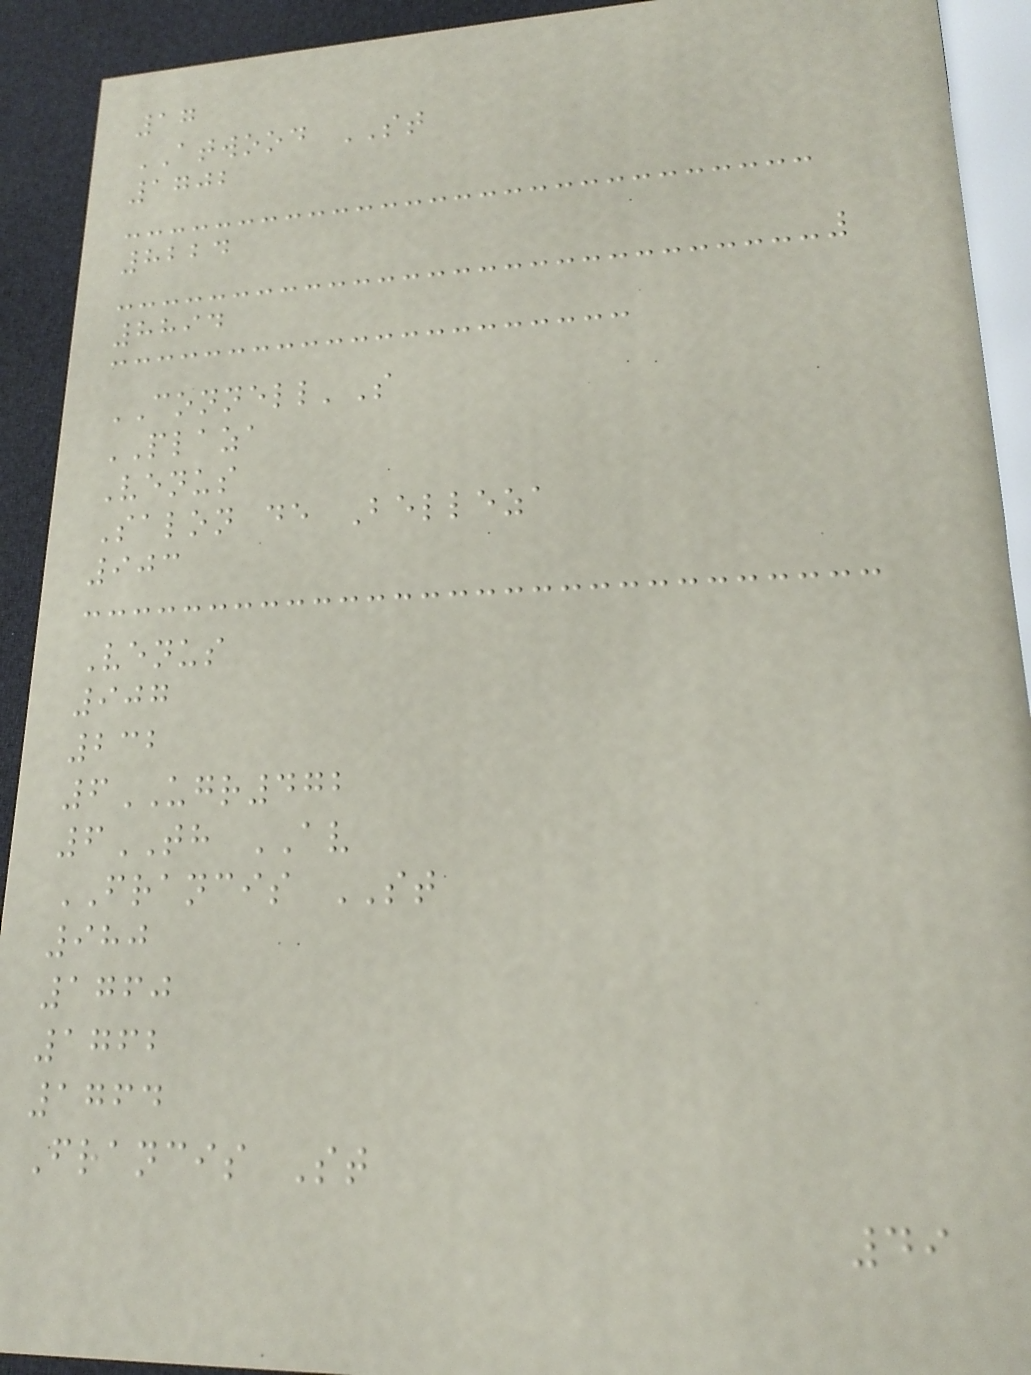17
ATWOOD ST
1702
8224
8894
CONNELL'S
PLAZA
Venus
Salon de Belleza
903
Venus
907
232
6UGR472
6TH AV
FRANCIS ST
980
1760
1762
1764
Francis St
49
